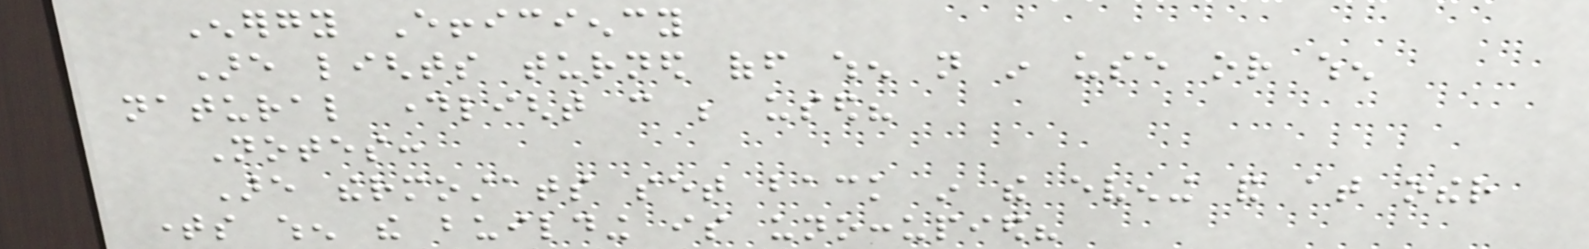Energy Efficiency
Are lights turned off when not in use or when
natural daylight can be used?
Notes:
Are thermostats set back in the evening and at other
times when the building is unoccupied?
